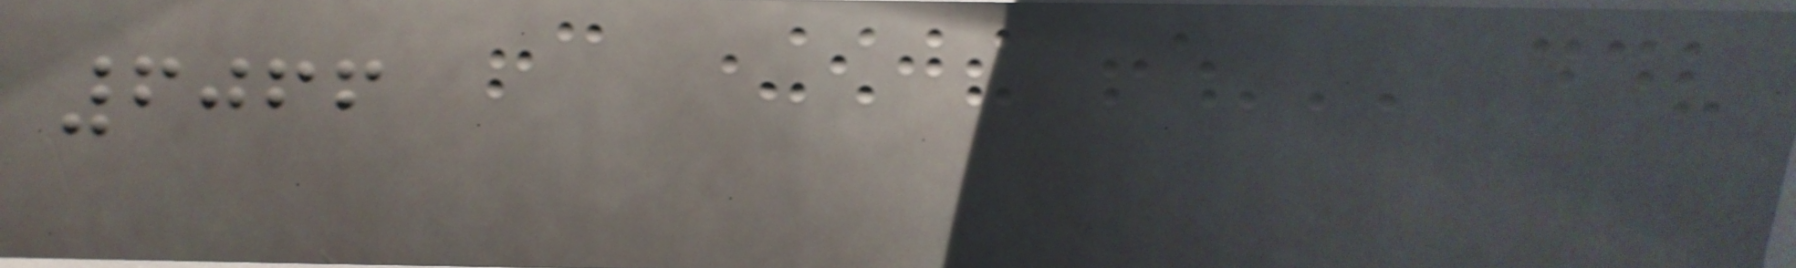6066
